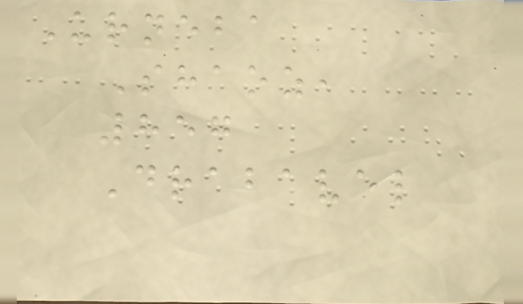Urneba
Shaoz,
857
Drabavel
